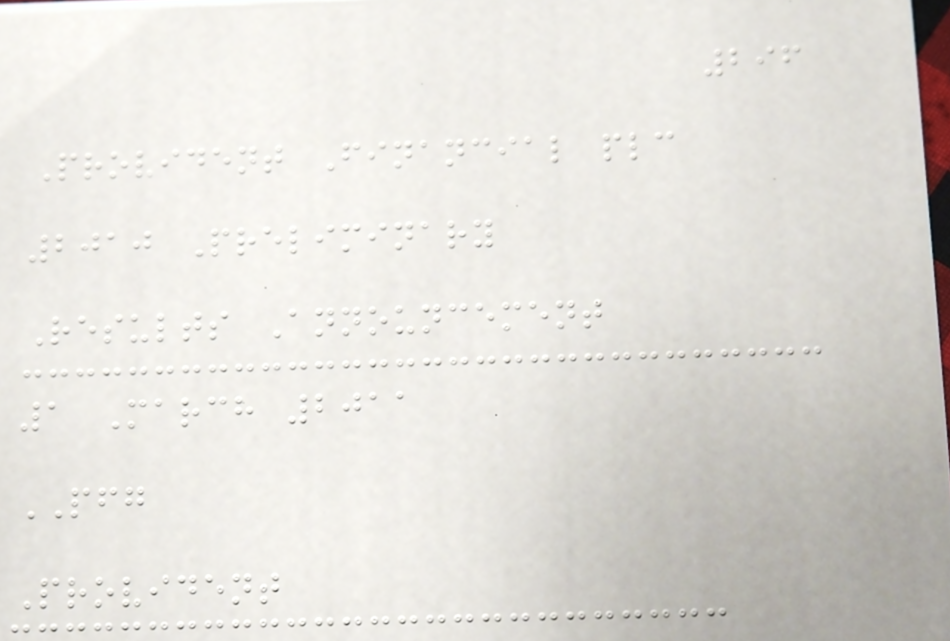296
Provident Financial plc
2010 Preliminary
Results Announcement
1 March 2011
PFG
Provident
